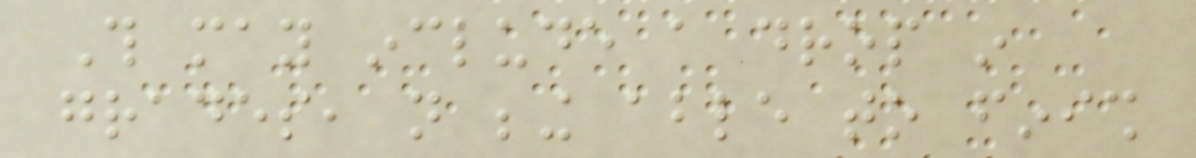This may include a drop in
grades, not being able to finish
